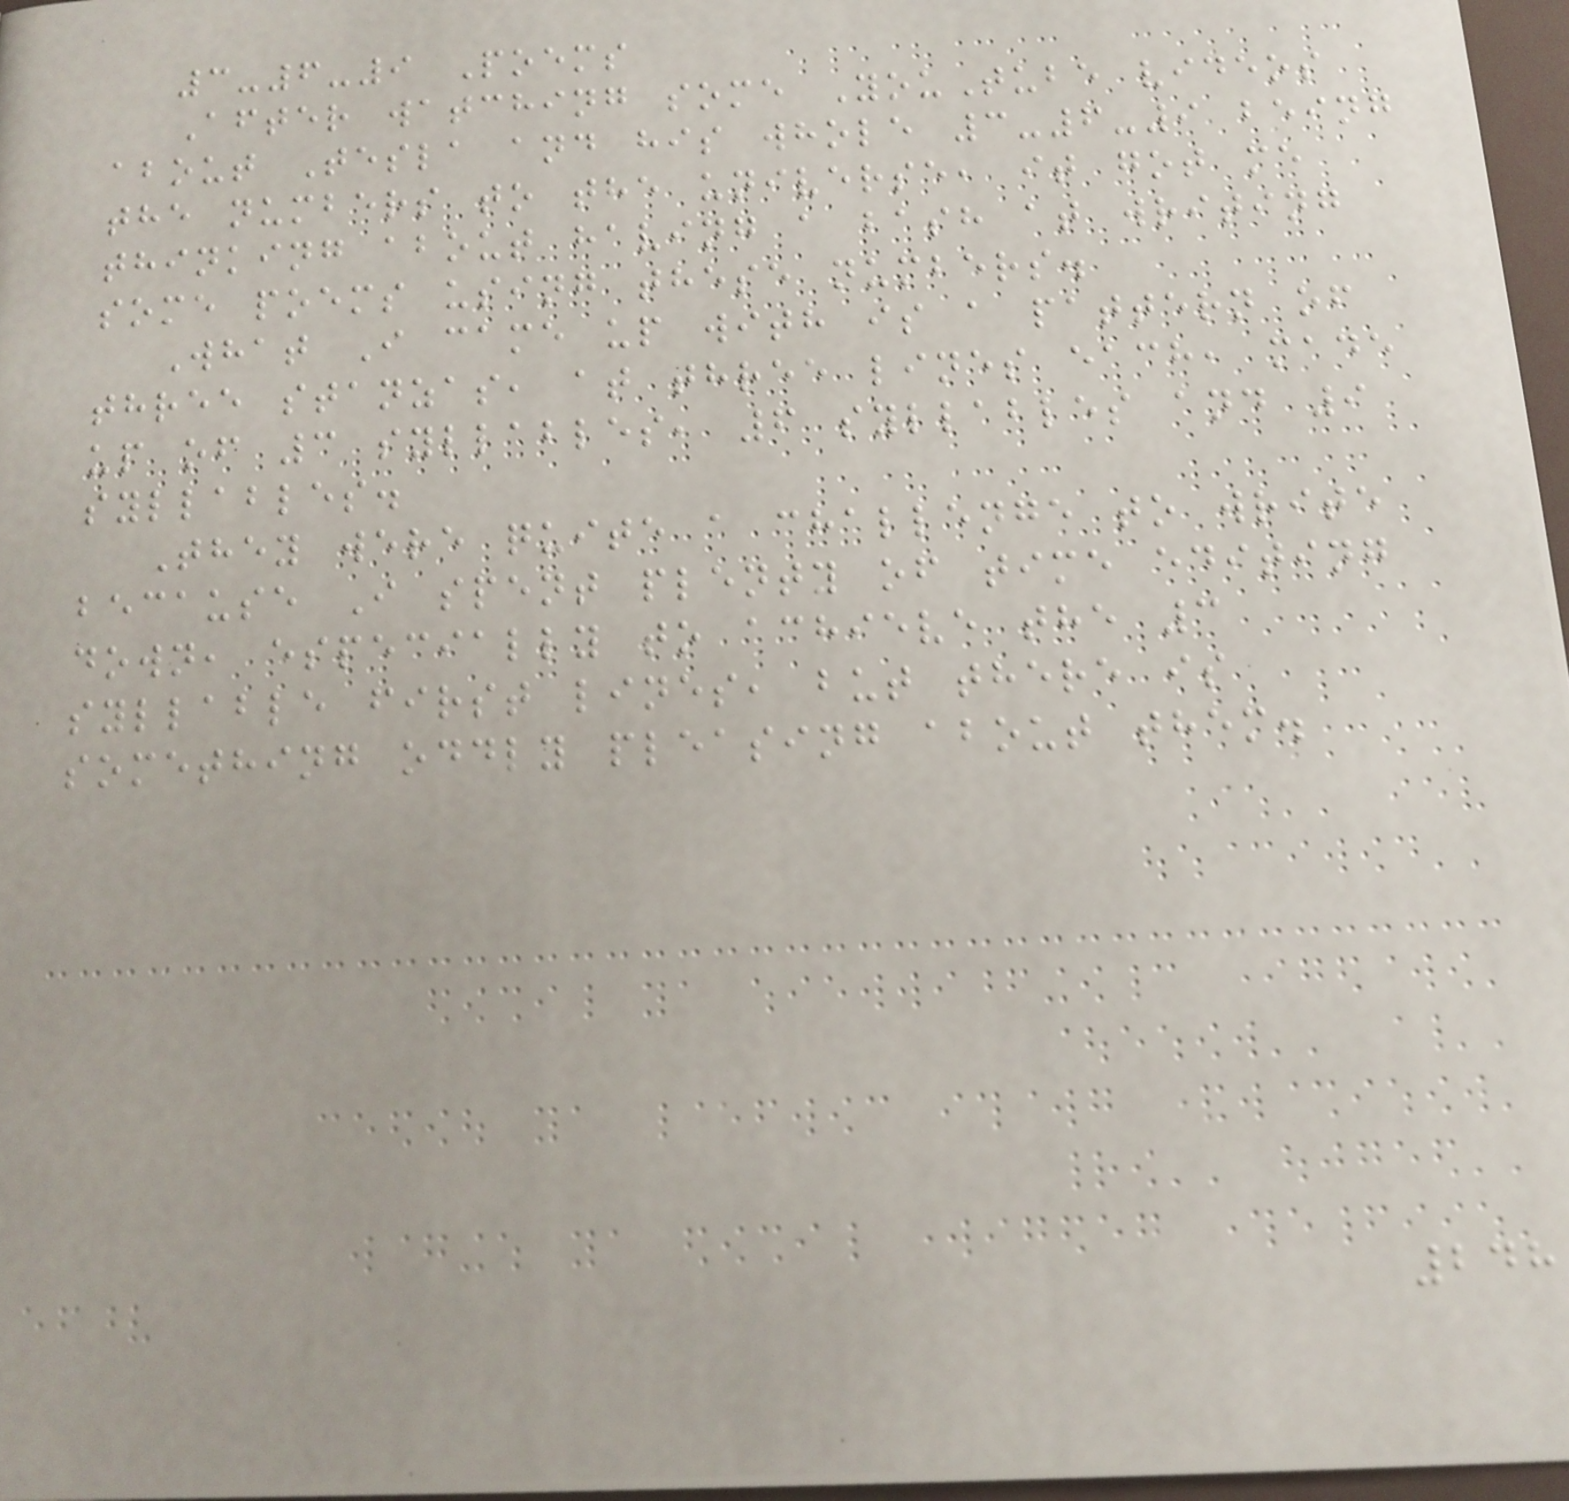3-6-9 Poems
After watching some YouTube videos
about Tesla and his whole 3-6-9 being
the numbers to the universe, it got me
thinking about having a bash at writing
some poems using these numbers.
What I came up with is a pattern of
three stanzas, at three lines each, made
up of 3 syllables, 6 syllables and 9
syllables.
They were quite a challenge to write
because I spent plenty of time editing
down, especially to achieve the 3
syllable first lines, but there is
something oddly pleasing about them.
248
